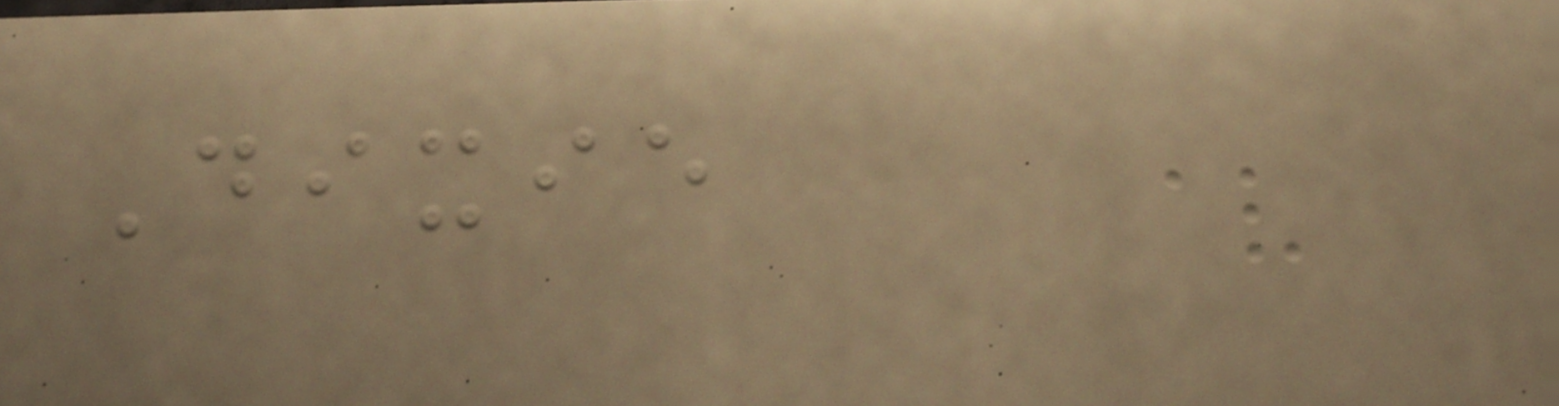Dixie
